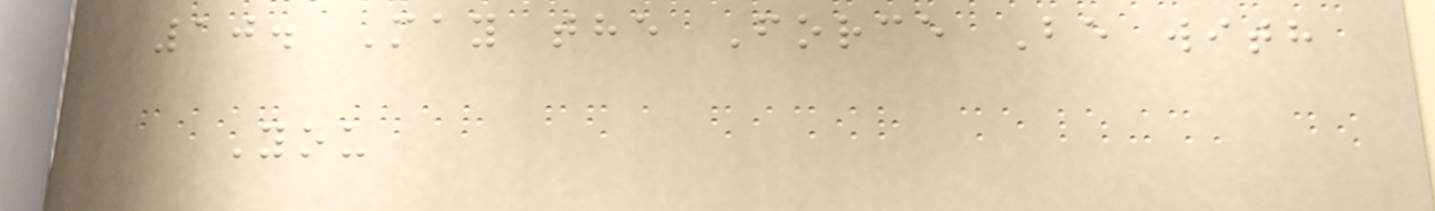10. May the Force Be with
You
